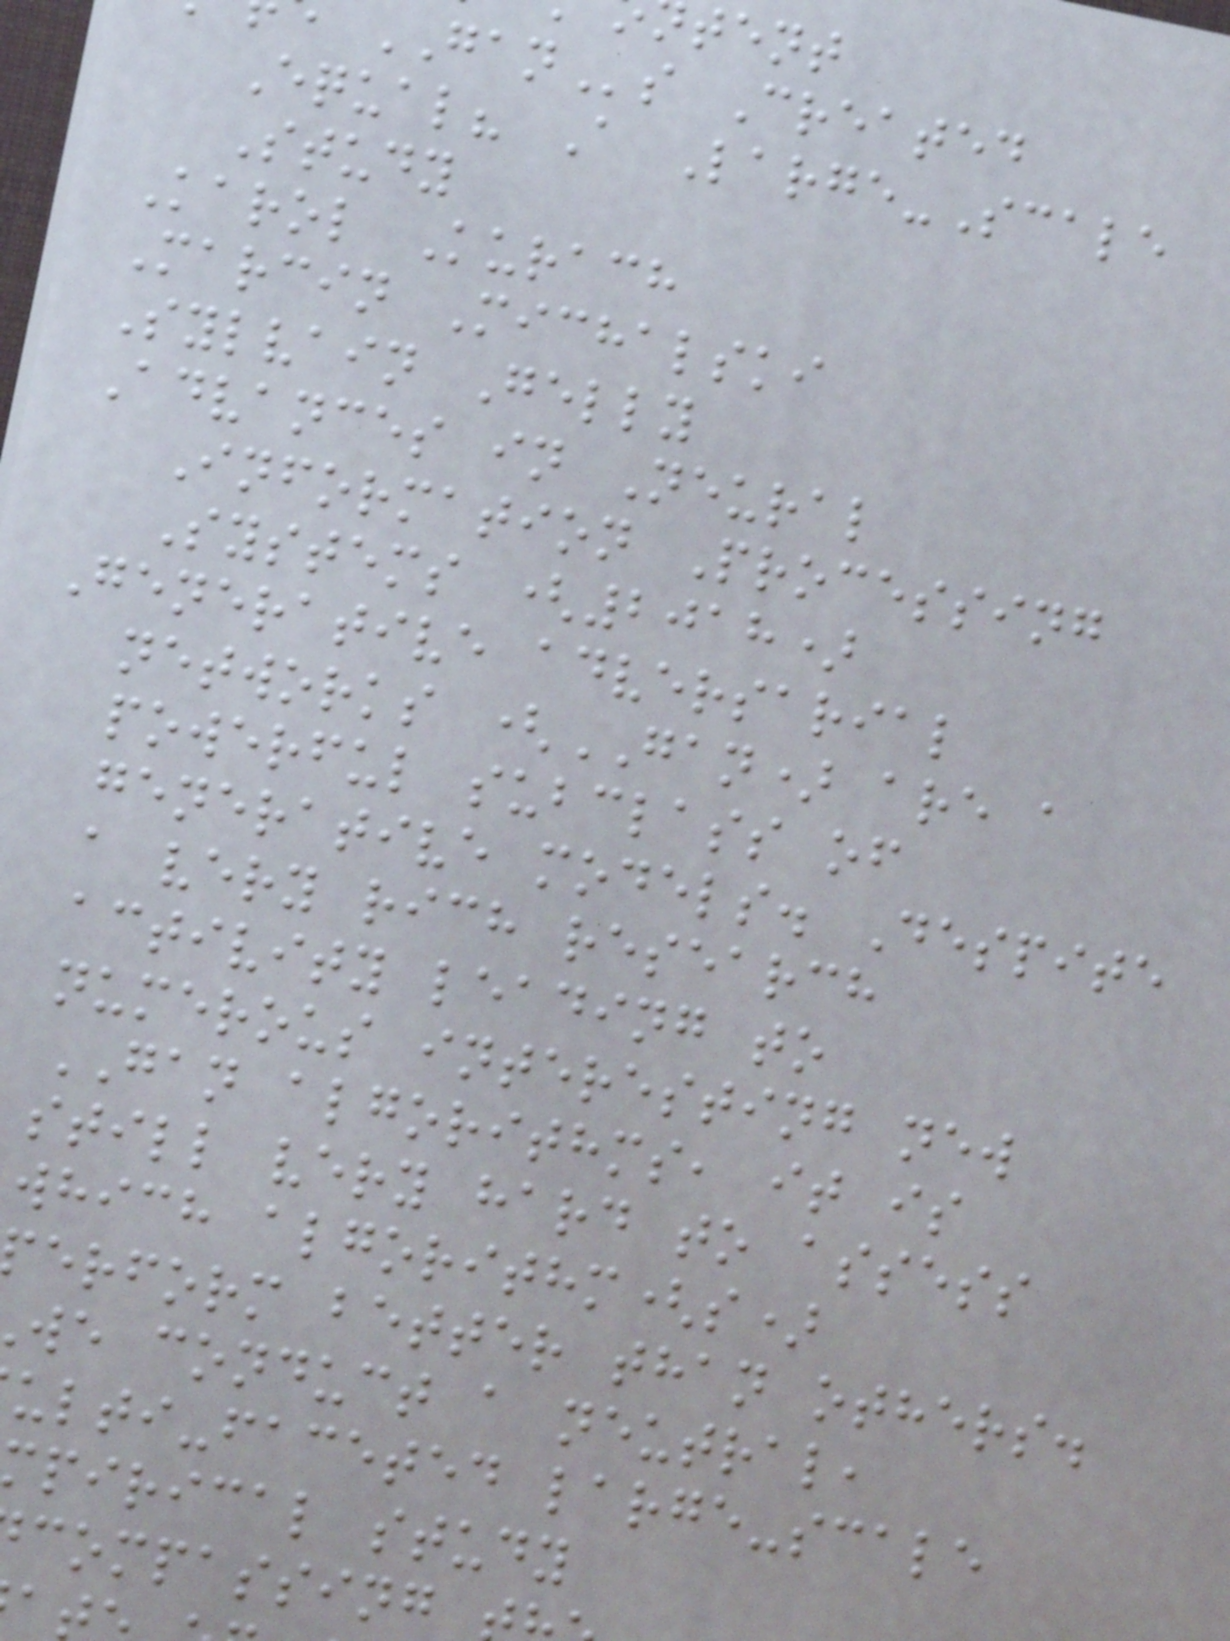GANs Created
Equal? A Large-Scale
Study
Karol Kurach
Marcin Michalski
Sylvain Gelly
Advances in Neural
Information Processing
Systems (2018)
Generative adversarial
networks (GAN) are a
powerful subclass of
generative models. Despite
a very rich research
activity leading to
numerous interesting new
GAN algorithms, it is
still very hard to assess
which algorithm(s)
erform better than others.
we conduct a neutral,
ulti-faceted large-scale
pirical study
compassing
